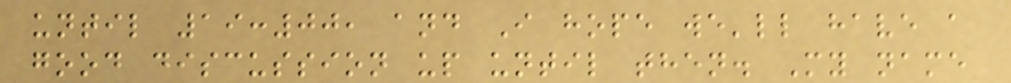until 19:00, and I hope we'll have a
good discussion up until then. My name
